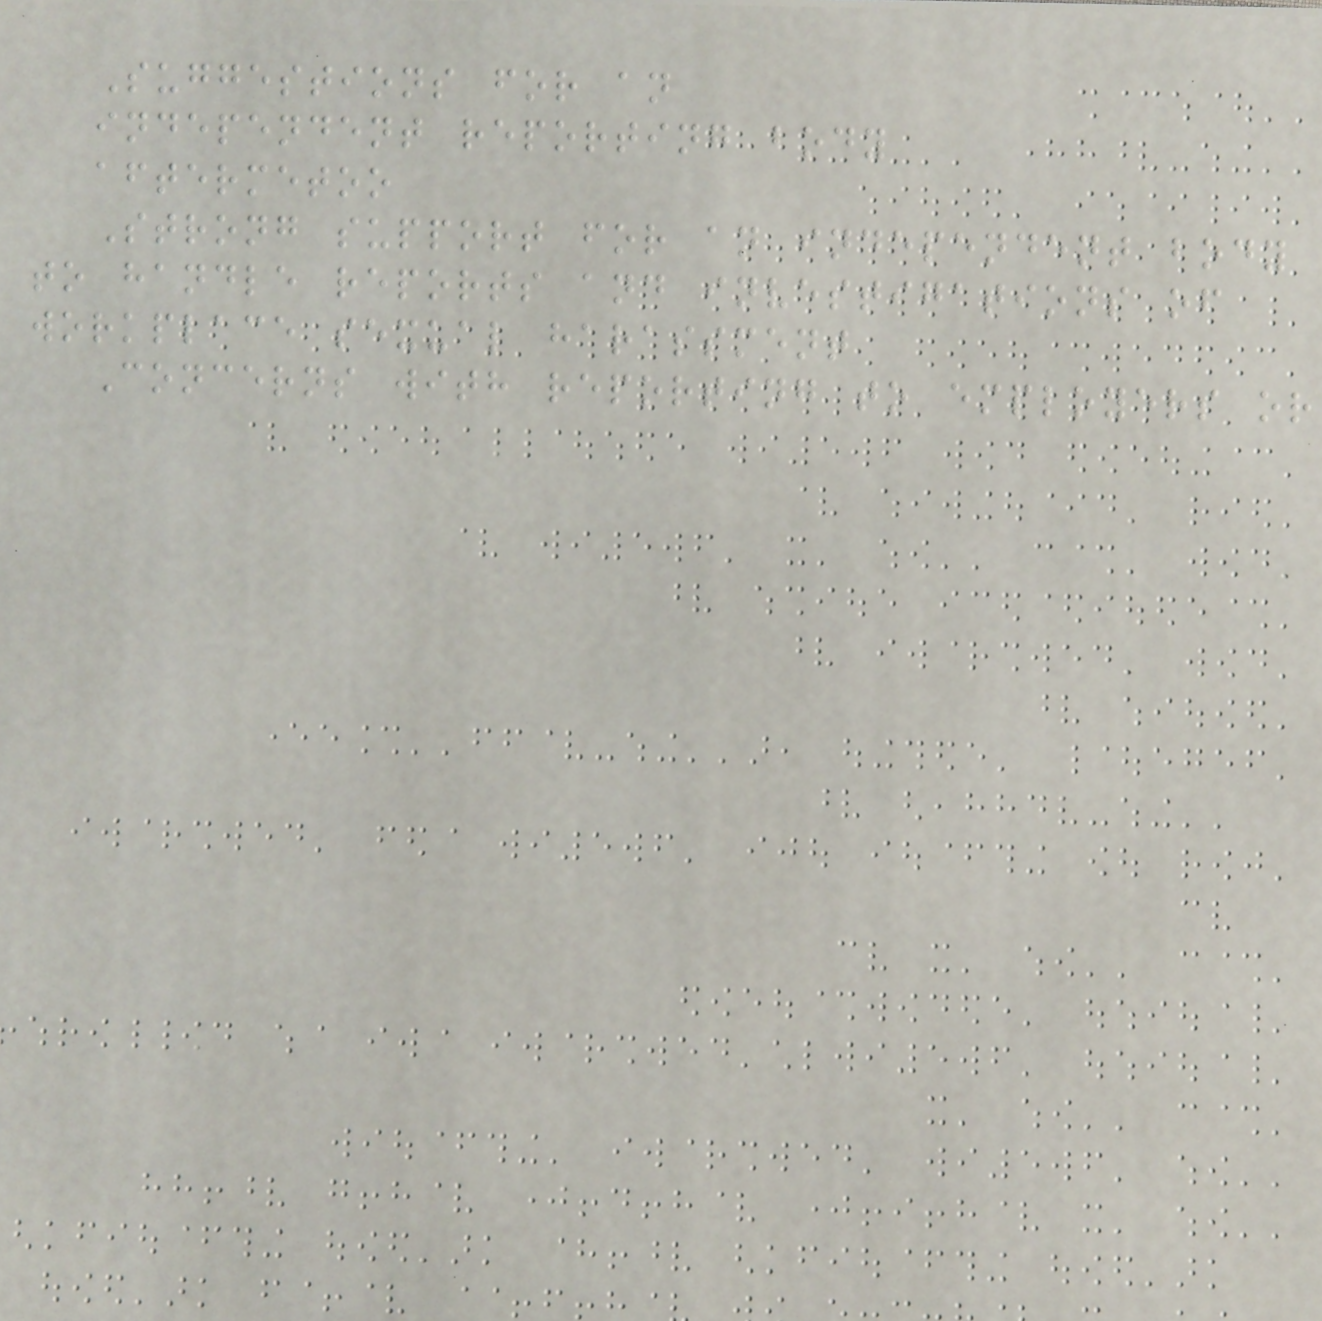Suggestions for an
independent reporting body
aftermetoo
Strong support for an independent body
to handle reports and investigations of
workplace sexual harassment
Concerns with reporting to employers or
